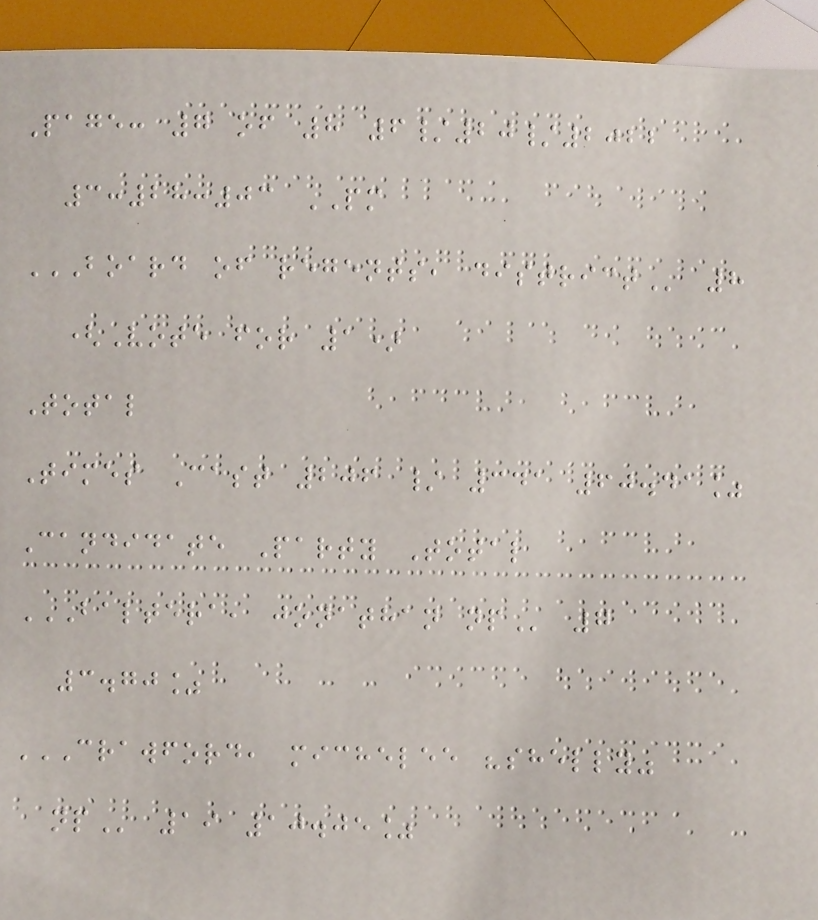Page: 7 of 8 6/20/2022
3:28:03 PM
BOARD OF REGENTS, DISTRICT 8
(Vote for 1)
Total
Times Cast 206 / 341 60.41%
Candidate Party Total
BALTERA, JONATHAN NP 7
3.70%
CRAWFORD, MICHELEE "SHELLY"
NP 19 10.05%
